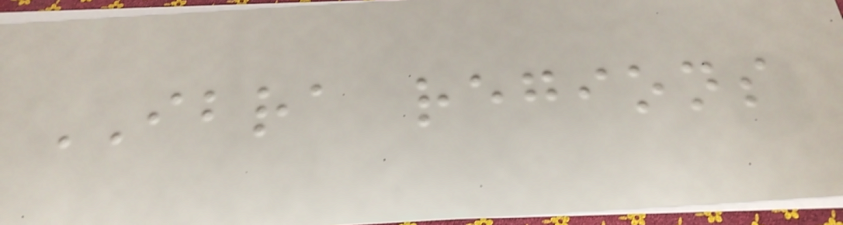IBRA regions
